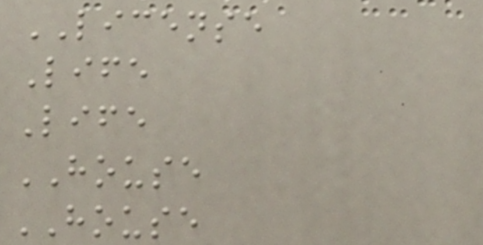LICENSE
Life
Life
HOUSE
HOUSE
